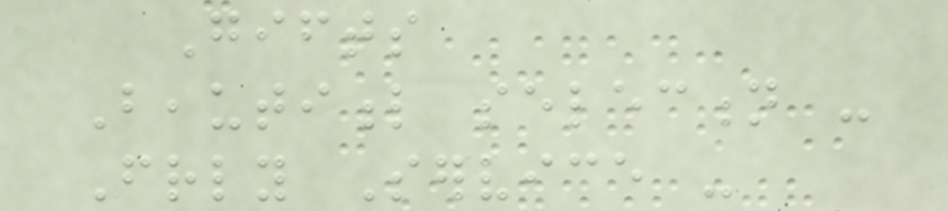Gifts
Beautiful selection -
Friendly Service -
